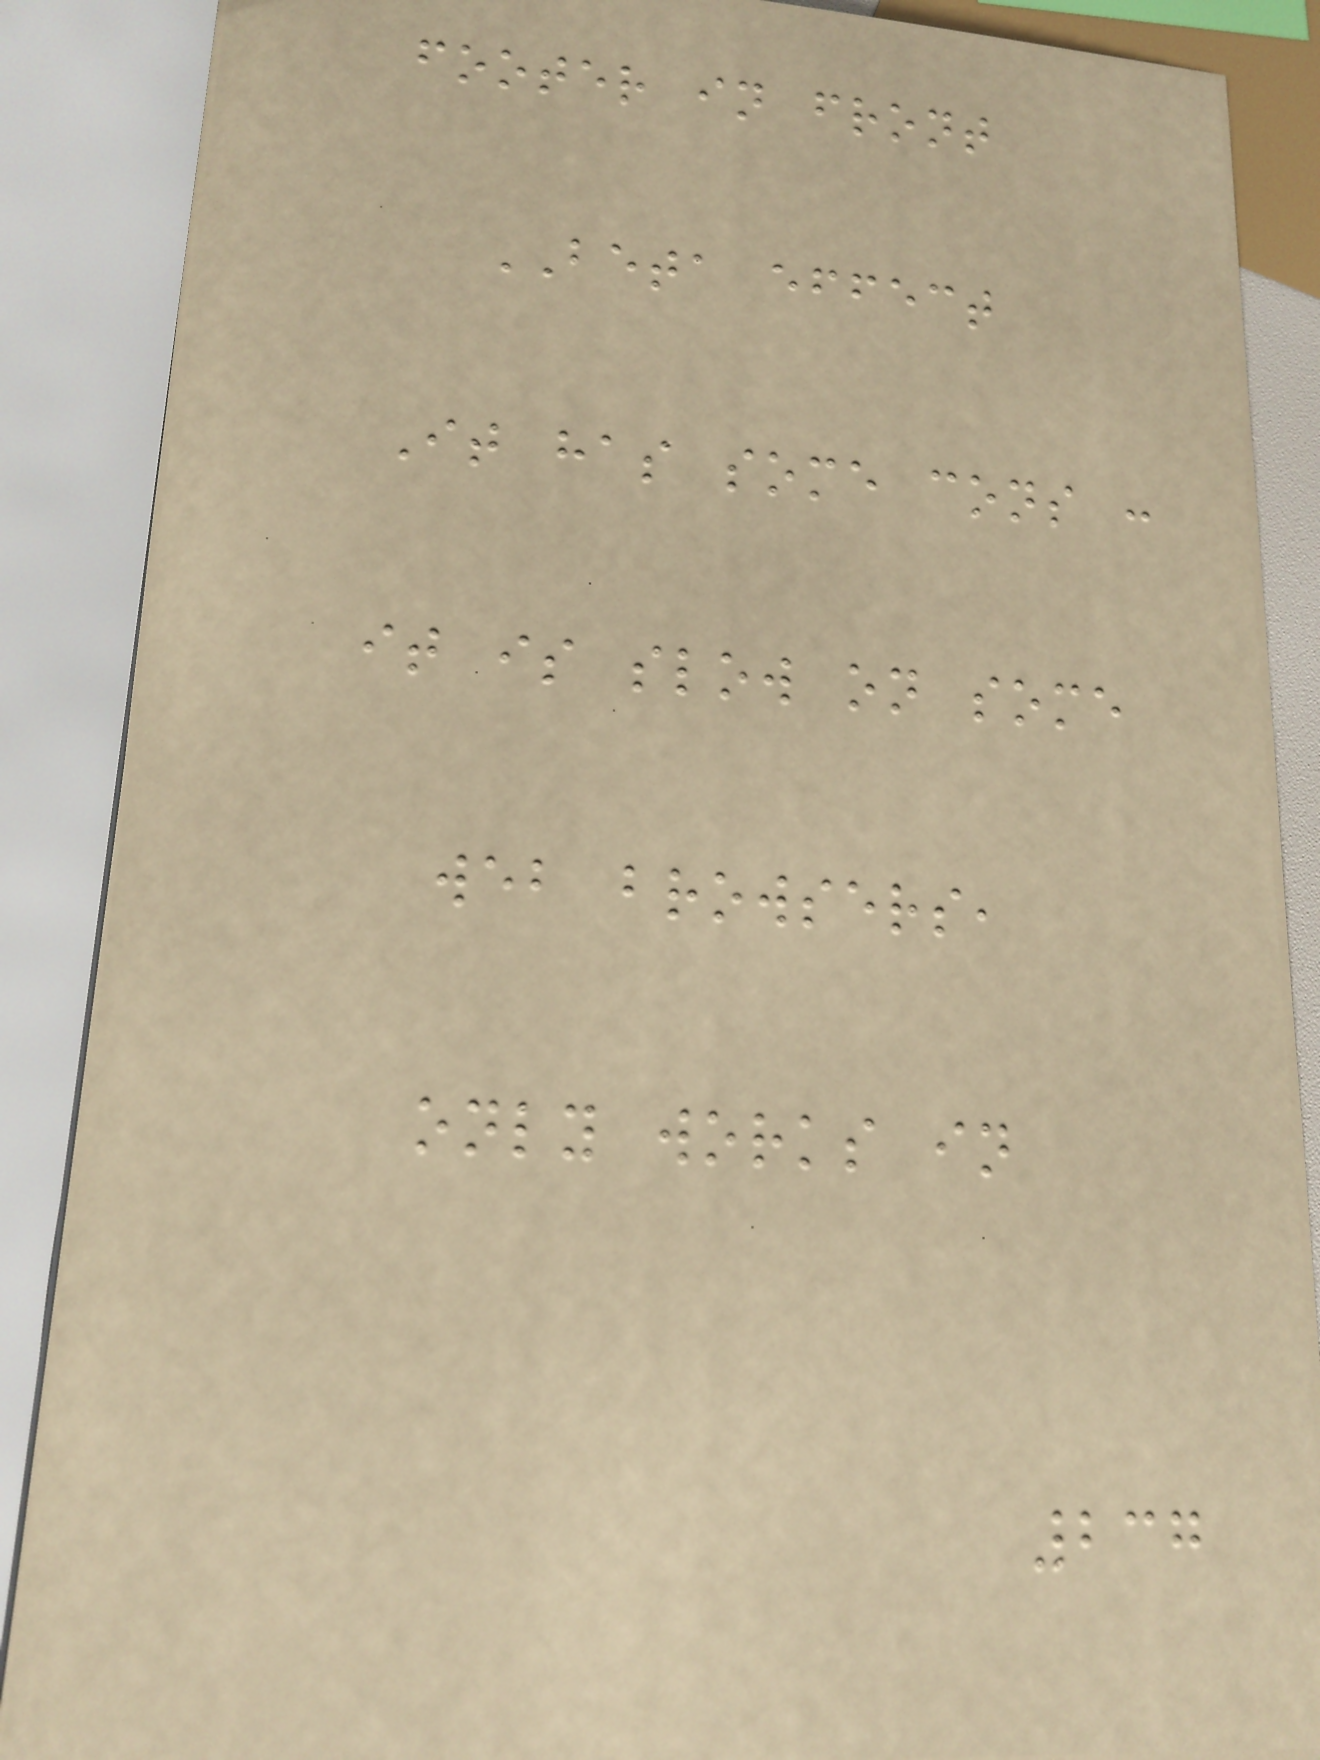footer in front
BETA effect
It has some cons :
it is slow on some
web browsers,
only works in
237
